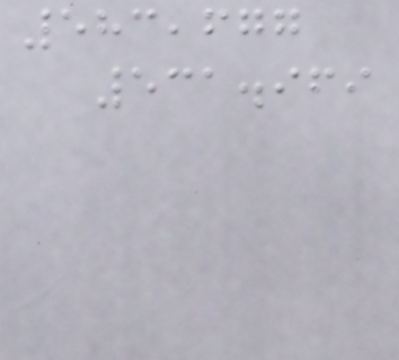583,677
531.969
